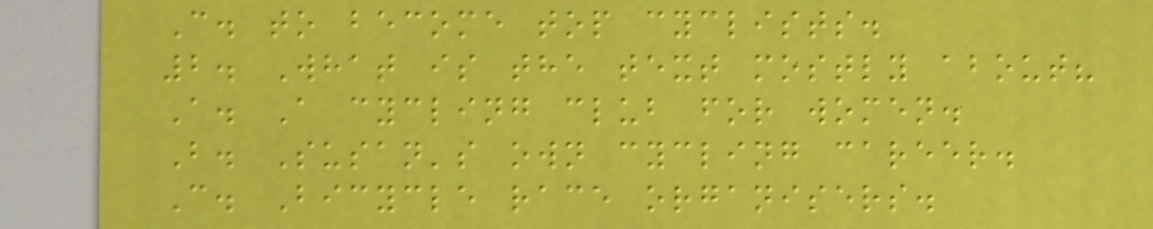C. to become top cyclists.
2. What is the text mostly about?
A. A cycling club for women.
B. Susan's own cycling career.
C. Bicycle race organisers.
